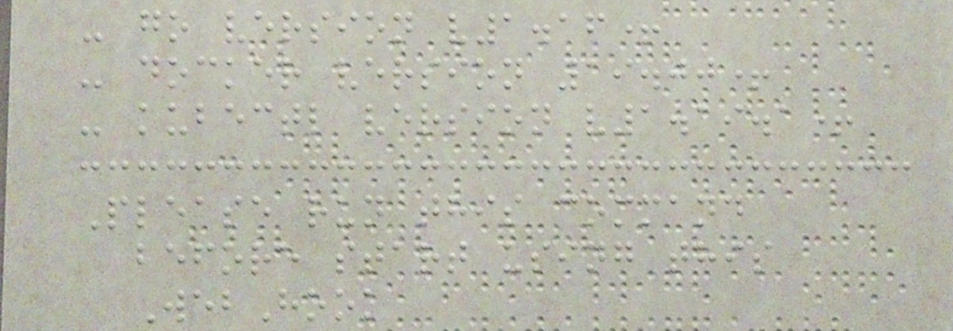- go version v1.16+
- docker version 19.00+
- kubectl version v1.19.1+
Please run this command
before start using this
WebHook
